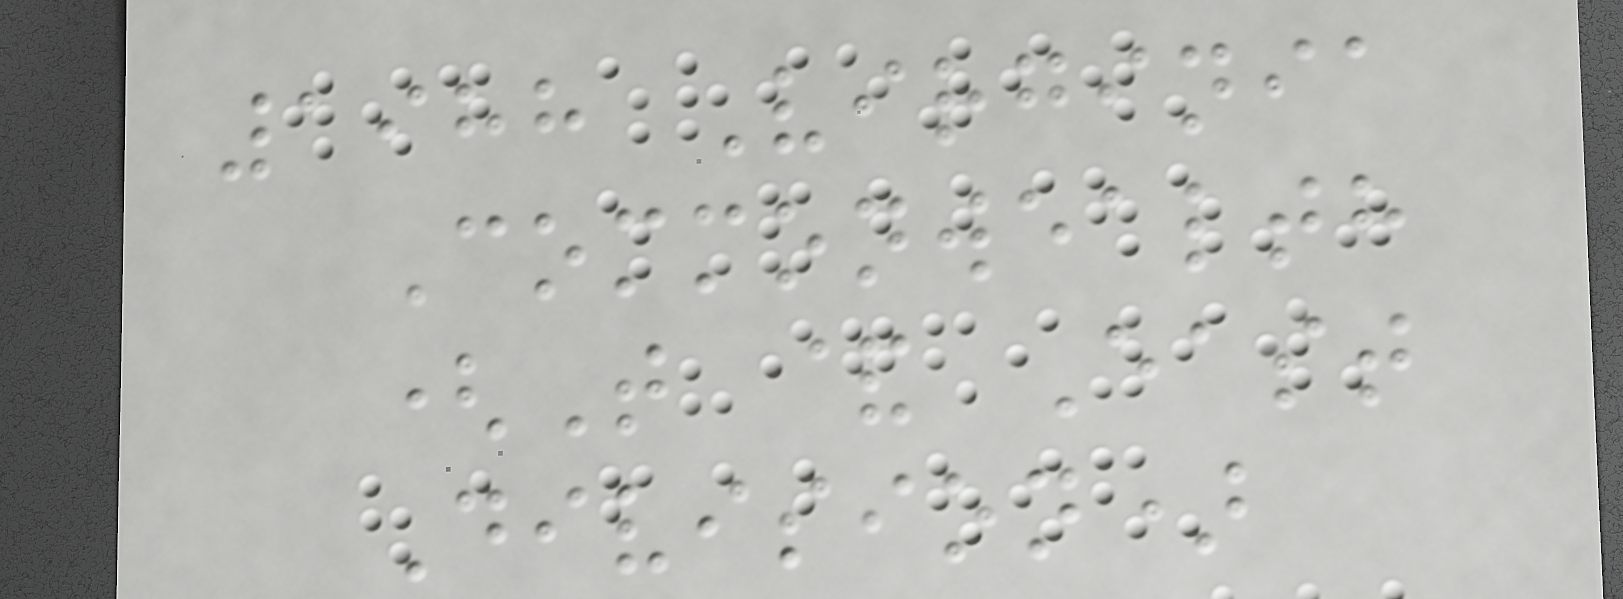1988 Virginia
Commonwealth
(T & East
Division)
